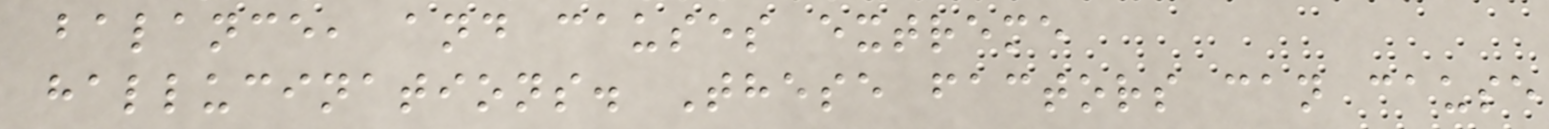balance, and causes extreme
hallucinations. These factors can cause
